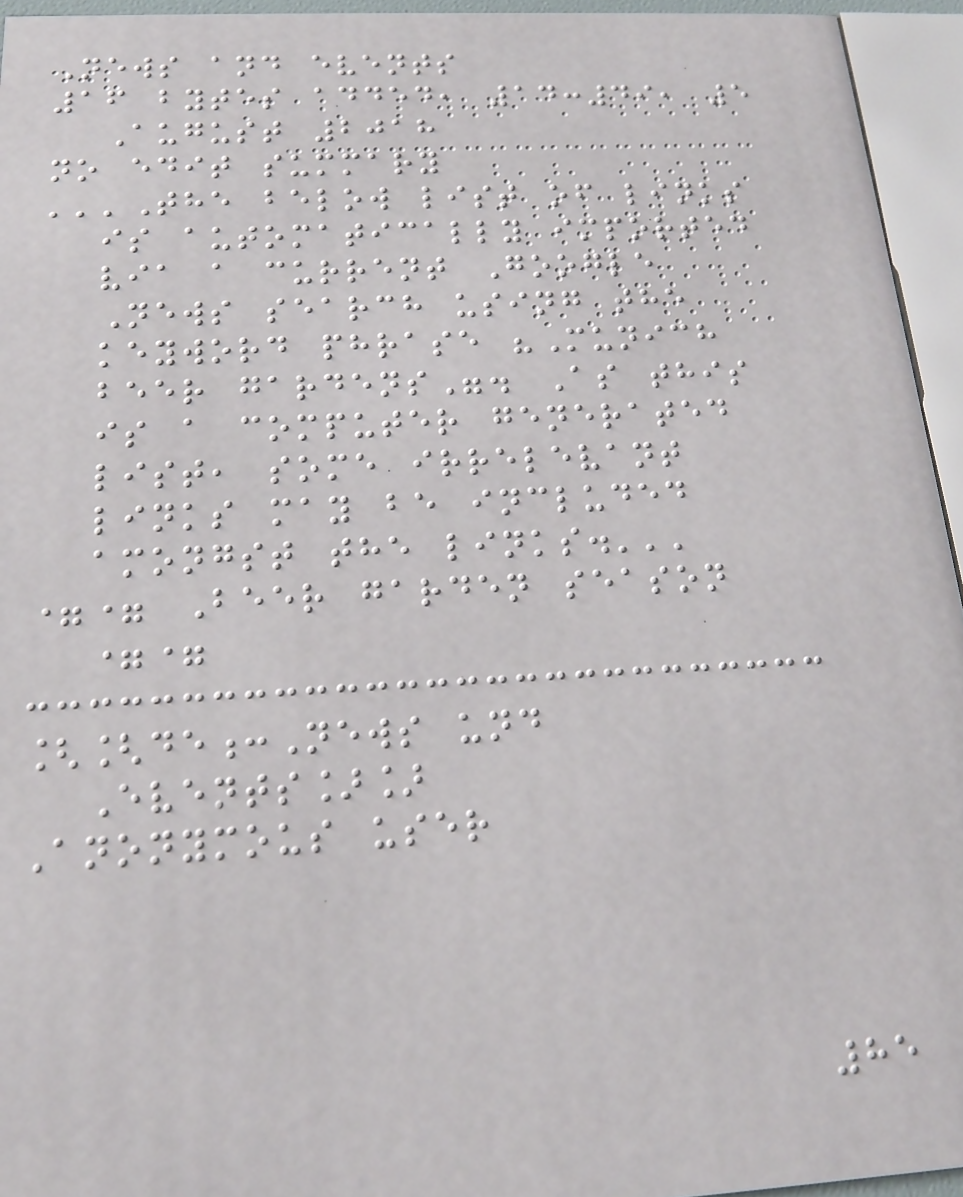News and events
16 bytes added, 14:49, 5
August 2018
no edit summary
'''The below list of links
is automatically imported
via a current Google
News search using the
keyword phrase "Munich
beer gardens". As this
is a computer generated
list, some irrelevant
links may be included
amongst the links.'''
== Beer garden season
==
[[de:News und
Events]]
Anonymous user
85
